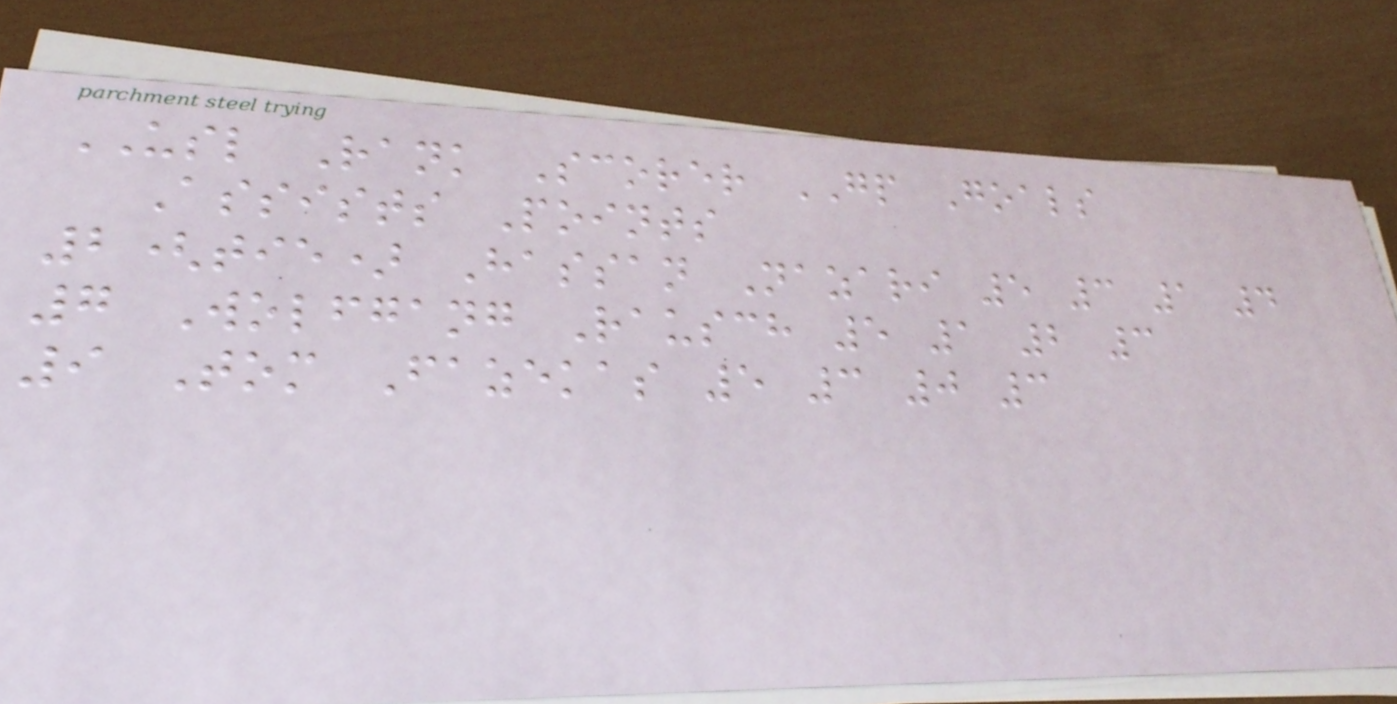USL Rank Scorer GP Goals
Assists Points
2(tie) Hassan Nazari 5 3 1 4
7 Wolfgang Rausch 5 1 2 3
9 Tom Fazekas 5 3 0 3
